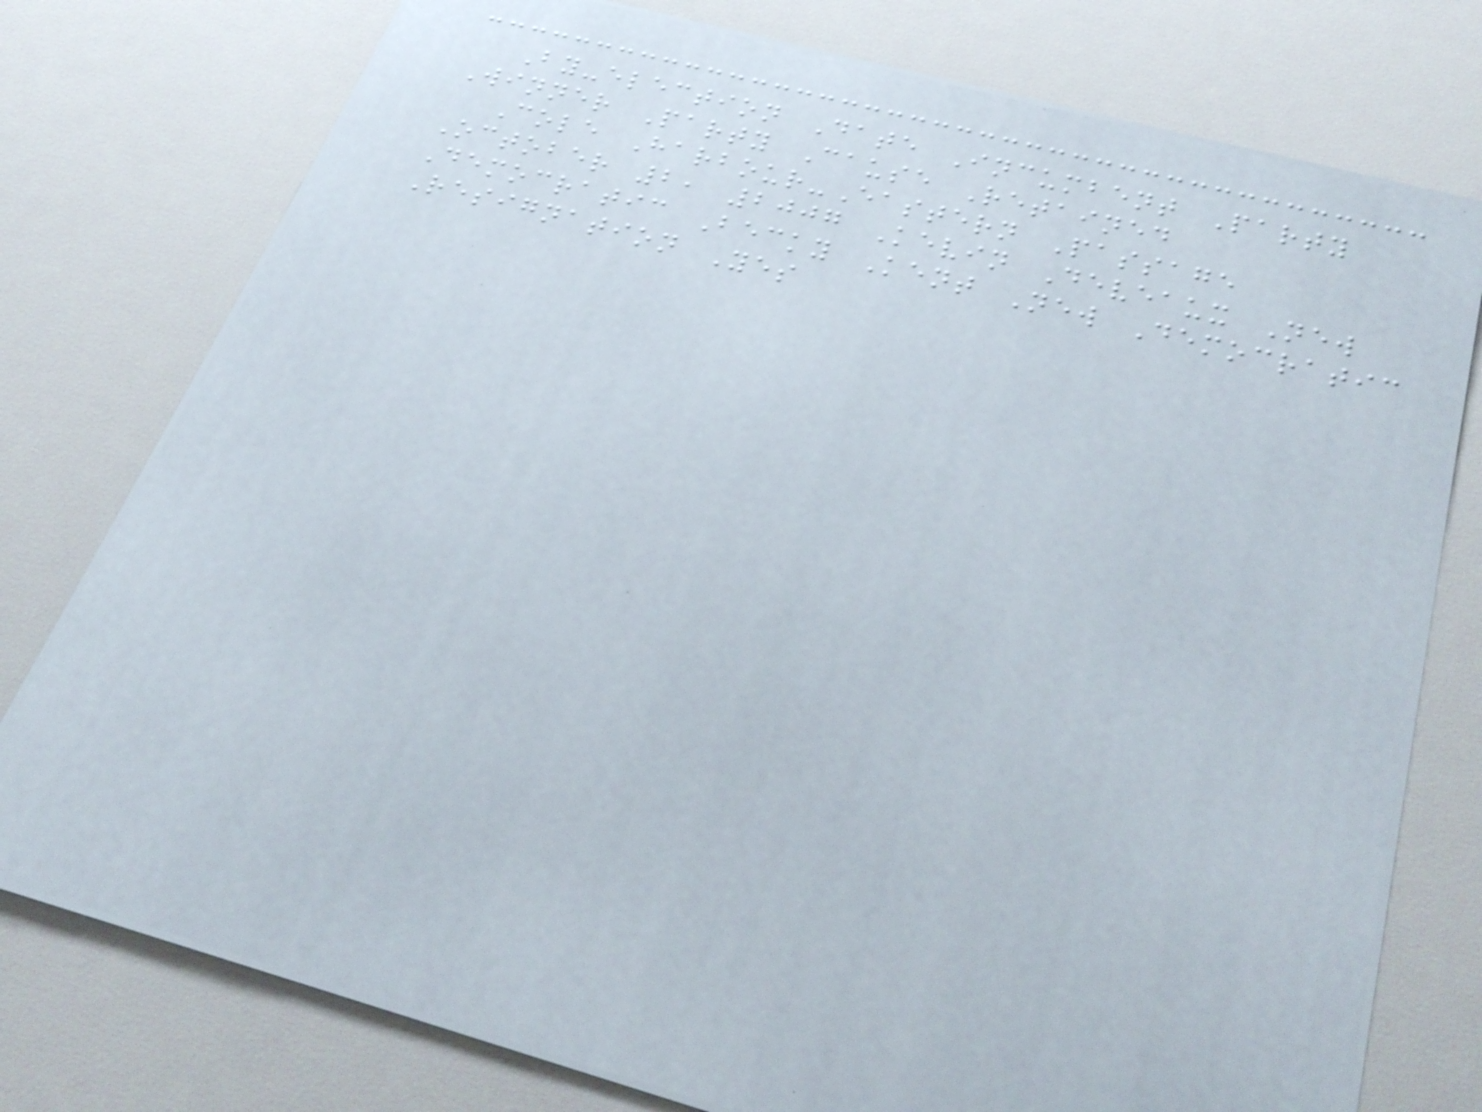By-election Date Incumbent Party
Winner Party Cause Retained
Cole Harbour-Eastern Passage
October 2, 2007 Kevin Deveaux New
Democratic Becky Kent New Democratic
Resignation Yes
